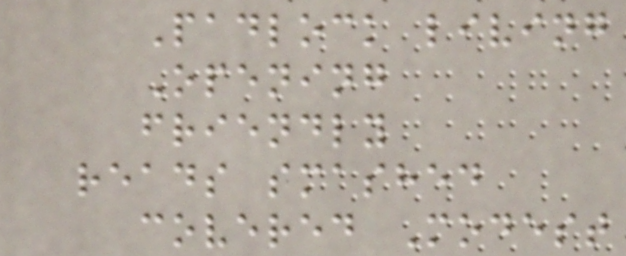Padlock living
Opening
friendly
reads smashed
covered Modest
